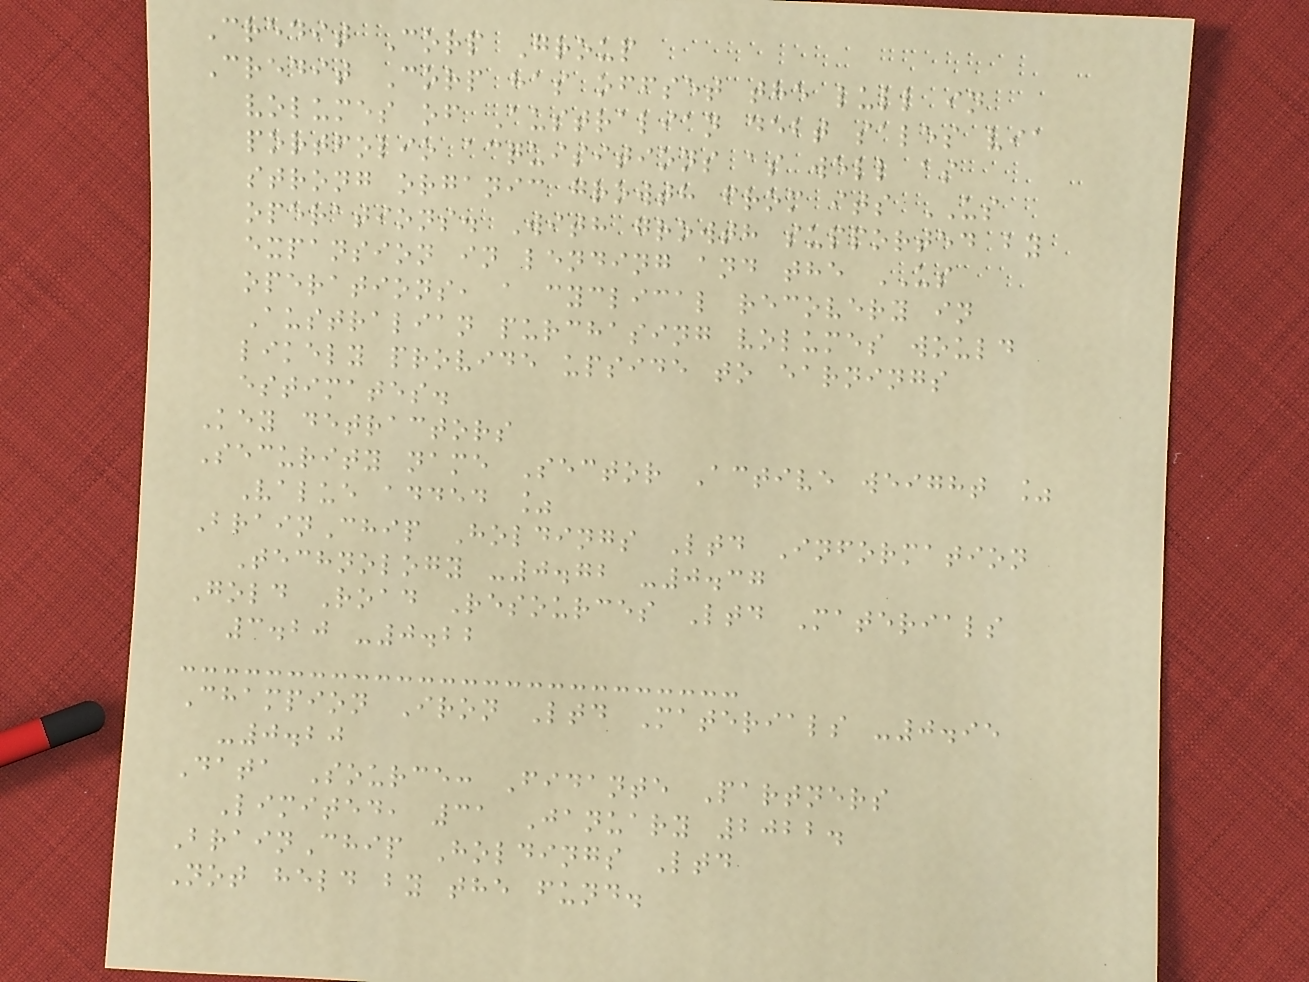Credit Corp Group
Credit Corp has offset the lull in
volumes of Australian debt sales via
portfolio acquisitions as well as
strong organic growth from its US
operations. With growth supported by
expansion in lending and the US
operations, a cyclical recovery in
Australian purchasing volumes would
likely provide upside to earnings
estimates.
Key detractors
Security name Sector Active weight %
Value added %
BrainChip Holdings Ltd Information
Technology -0.72 -0.37
Gold Road Resources Ltd Materials
3.20 -0.22
Champion Iron Ltd Materials -0.95
-0.20
Data Source: Fidante Partners
Limited, 31 January 2022.
BrainChip Holdings Ltd
Not held by the fund.
